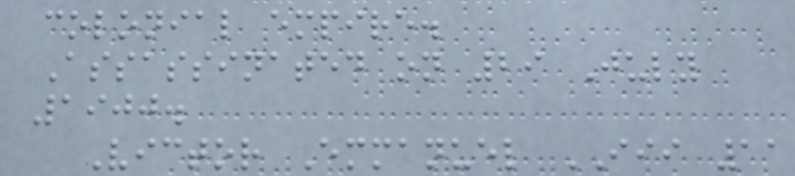colonial empire.
Assassinated on 29 July
1900.
Victor Emmanuel III 11
